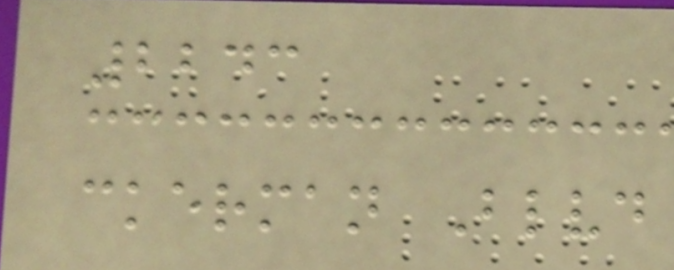2243
ckerman Blvd
